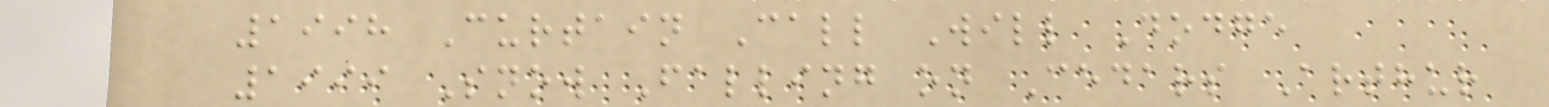1998 Curtain Call Will Dodge
1999 Snow Falling on Cedars Arthur
